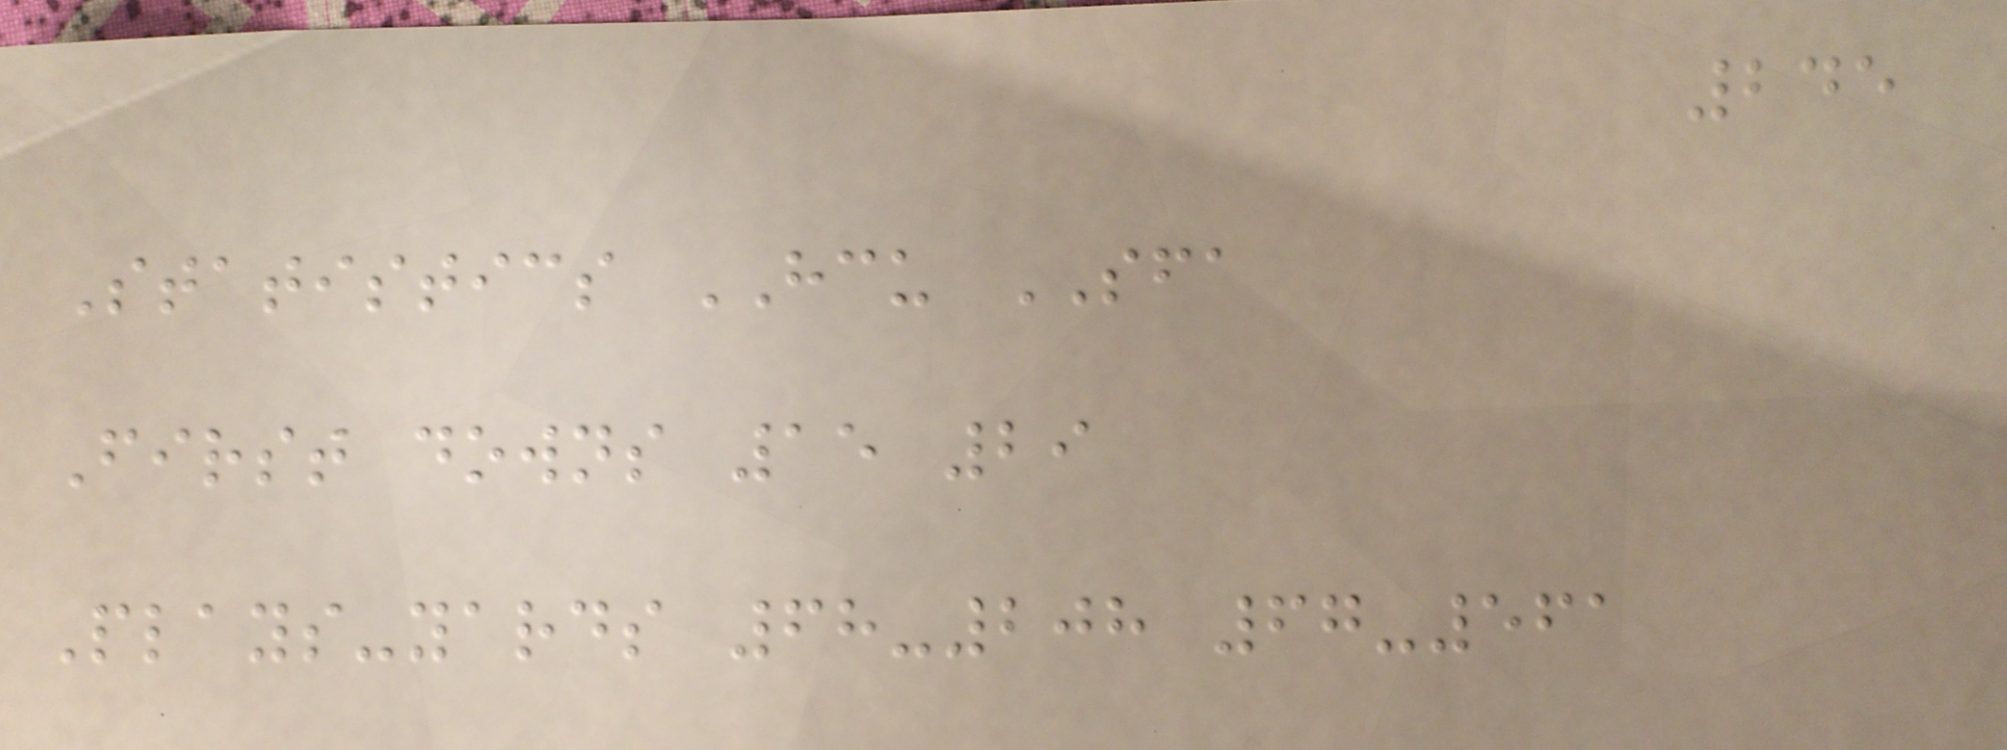245
Statistics HCU SFA
First downs 15 29
Plays-yards 68-208 67-561
